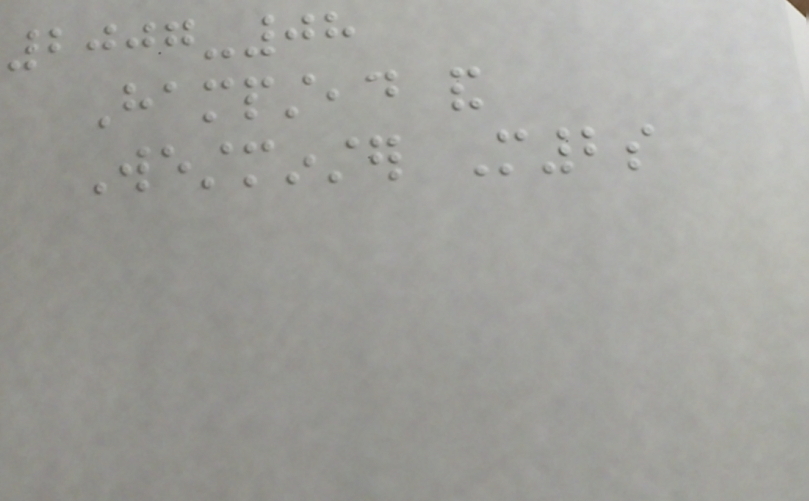2007-08
Hampstead and
Westminster M2s
